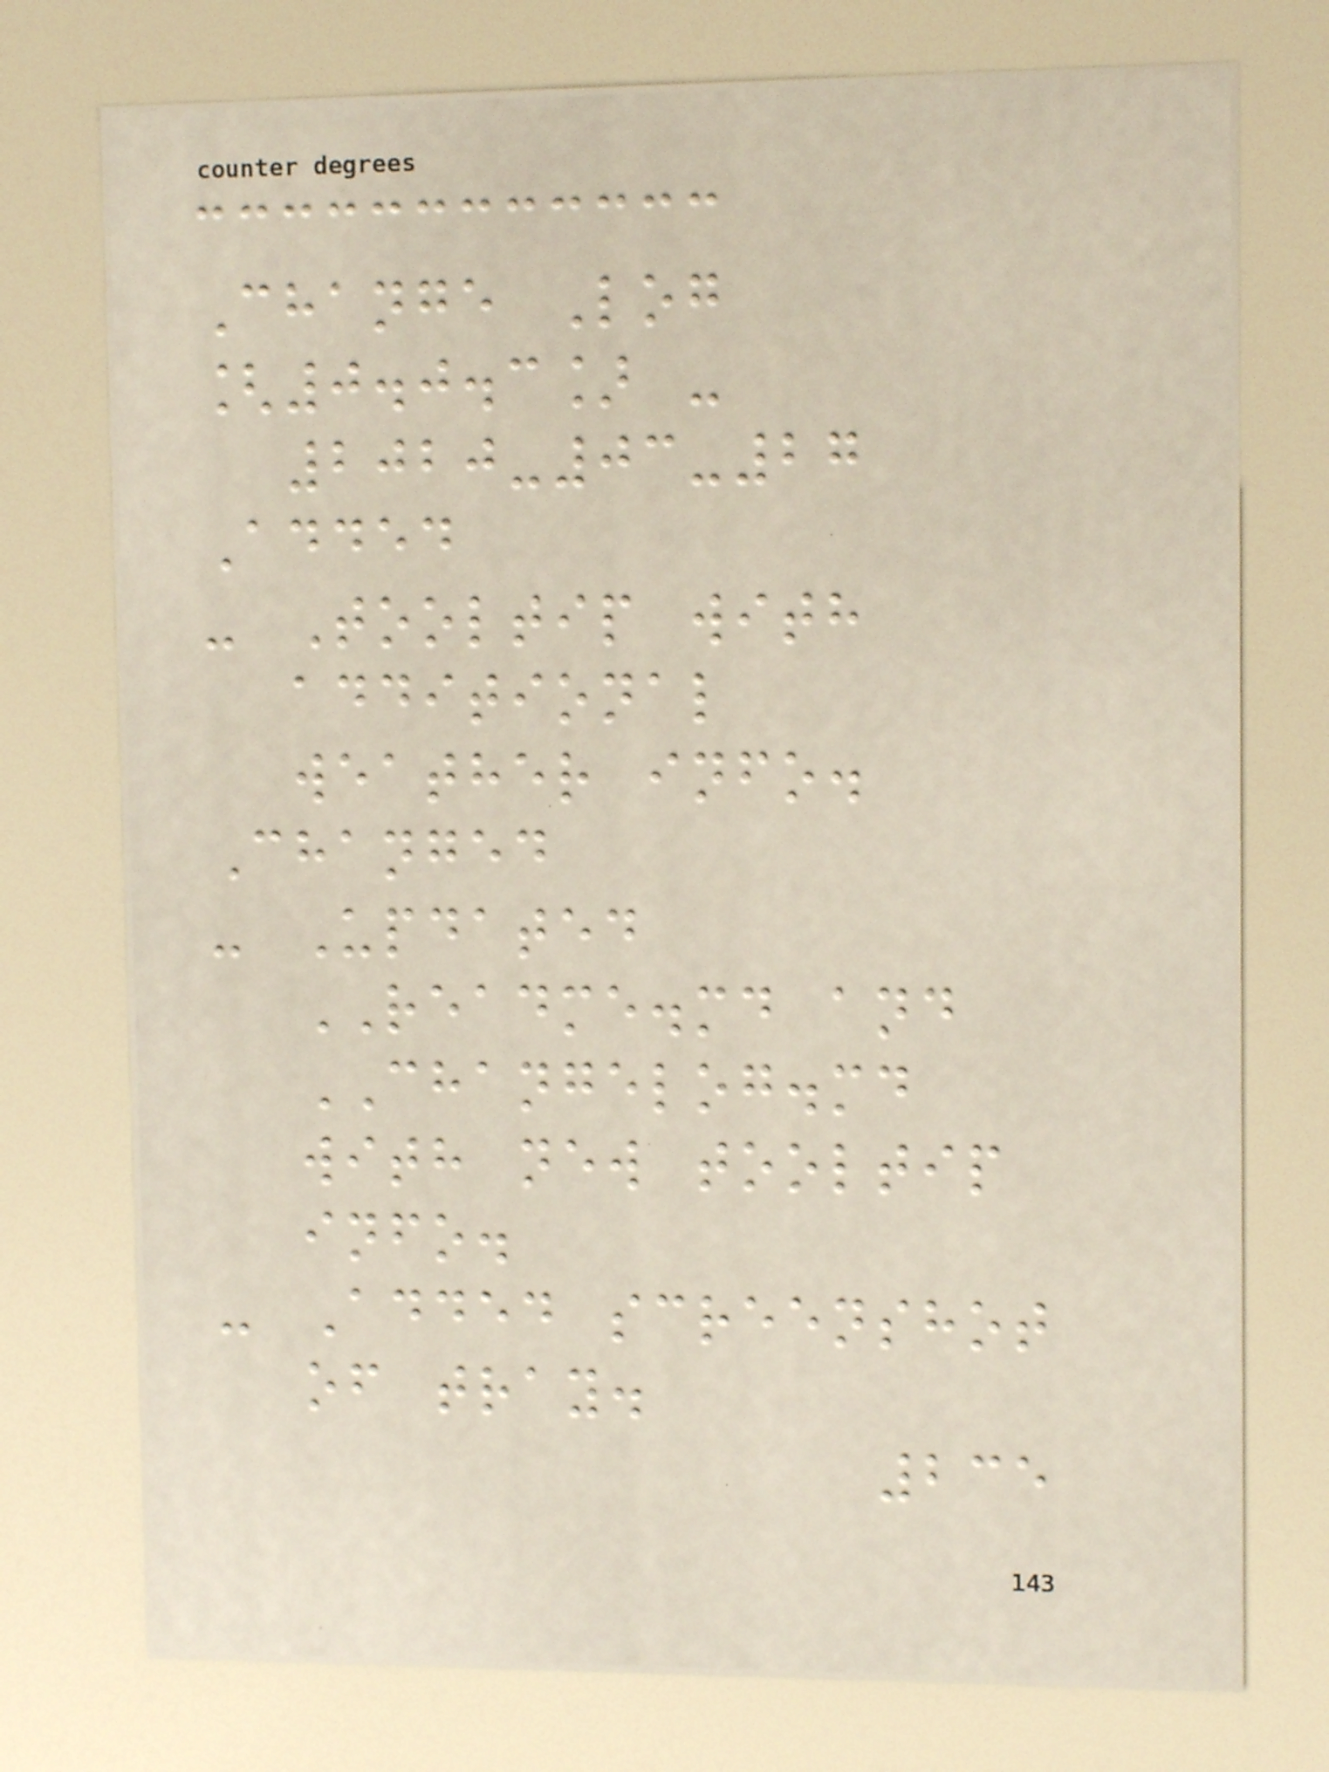Change Log
[0.0.3] -
2020-03-27
Added
- Tooltip with
additional
weather info.
Changed
- Updated
README.md and
CHANGELOG.md
with new tooltip
info.
- Added screenshot
of tray.
235
